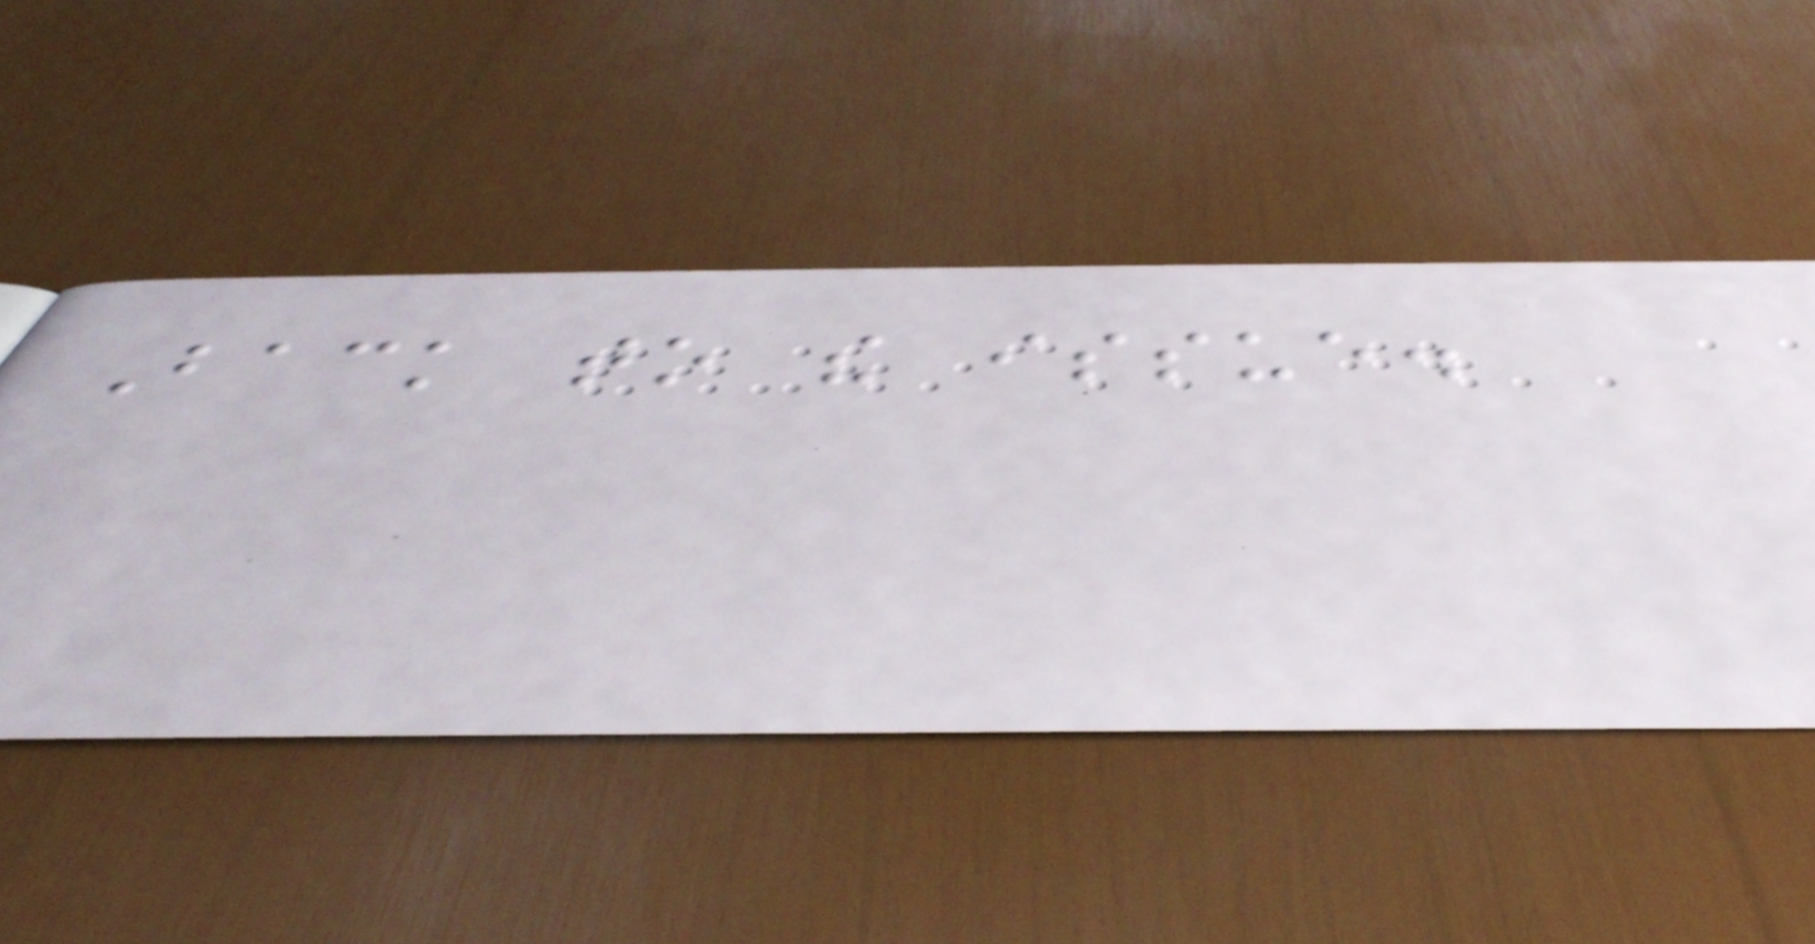Back to the issue.
